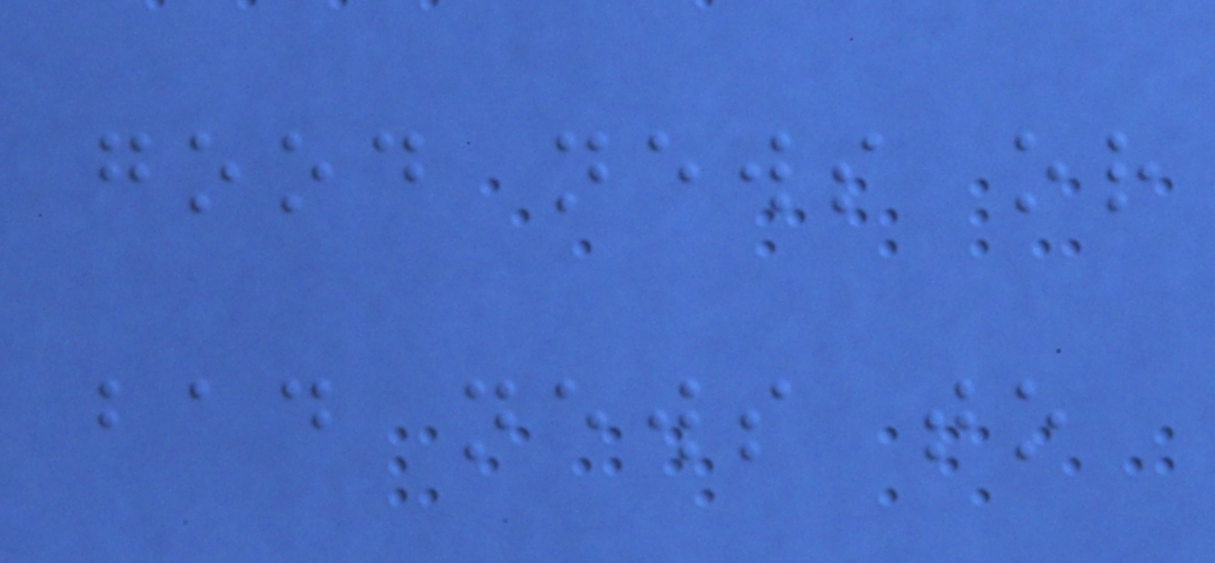good news or
bad news to
